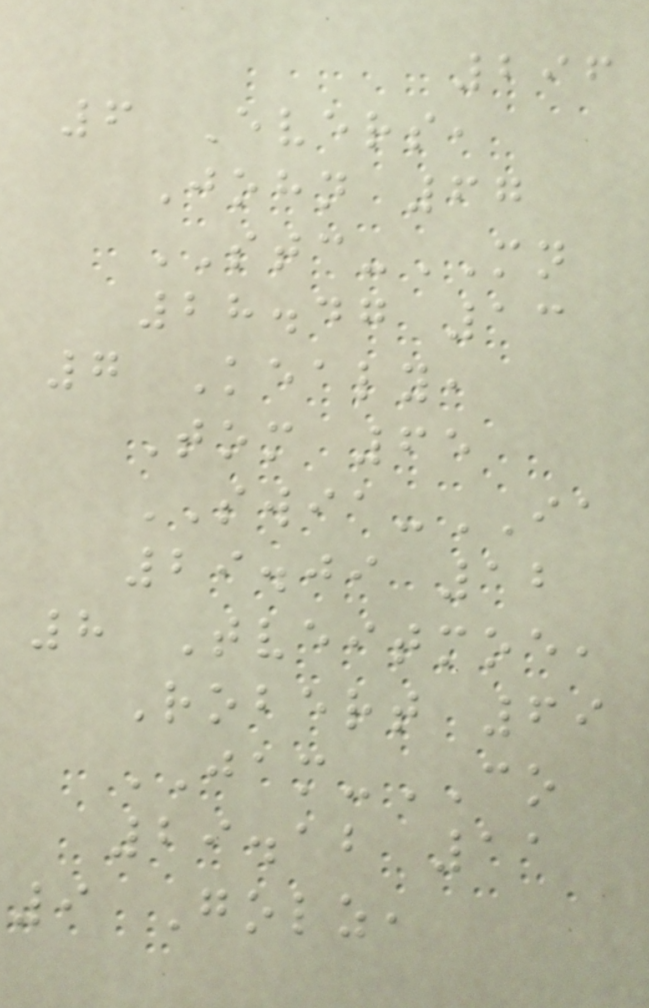296
6 Evers,
John 67
STC-MN
28.47 13
7 Kealy,
Tom 65
SWIA-IA
29.09 12
8 Tveitmoe,
Robert 69
JAM-CO
29.12 11
9 Golz,
